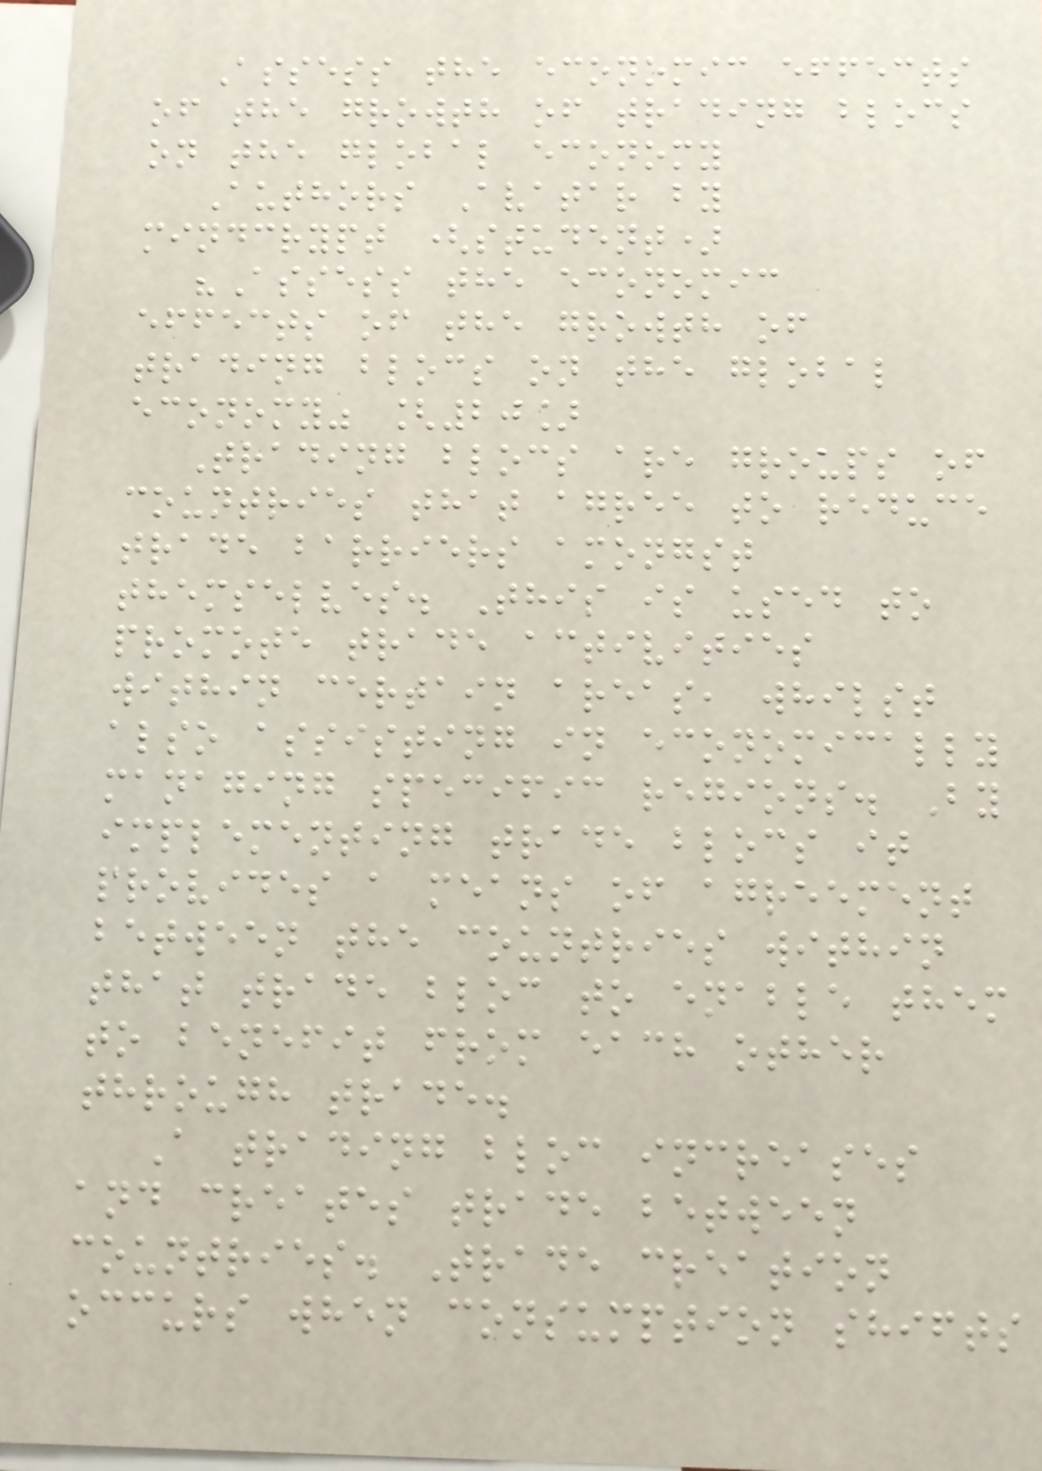Assess the economic effects
of the growth of trading blocs
on the global economy
Authors Avatar by
mindcrypt (student)
"Assess the economic
effects of the growth of
trading blocs on the global
economy" [20]
Trading blocs are groups of
countries that agree to reduce
trade barriers amongst
themselves. This is used to
promote trade activities
within certain areas, whilst
also assisting in economically
managing specific regions. By
implementing trade blocs it
provides a means of agreement
between the countries within
that trade bloc to enable them
to benefit from each other
through trade.
A trading bloc increases
and creates trade between
countries. Trade creation
occurs when consumption shifts
